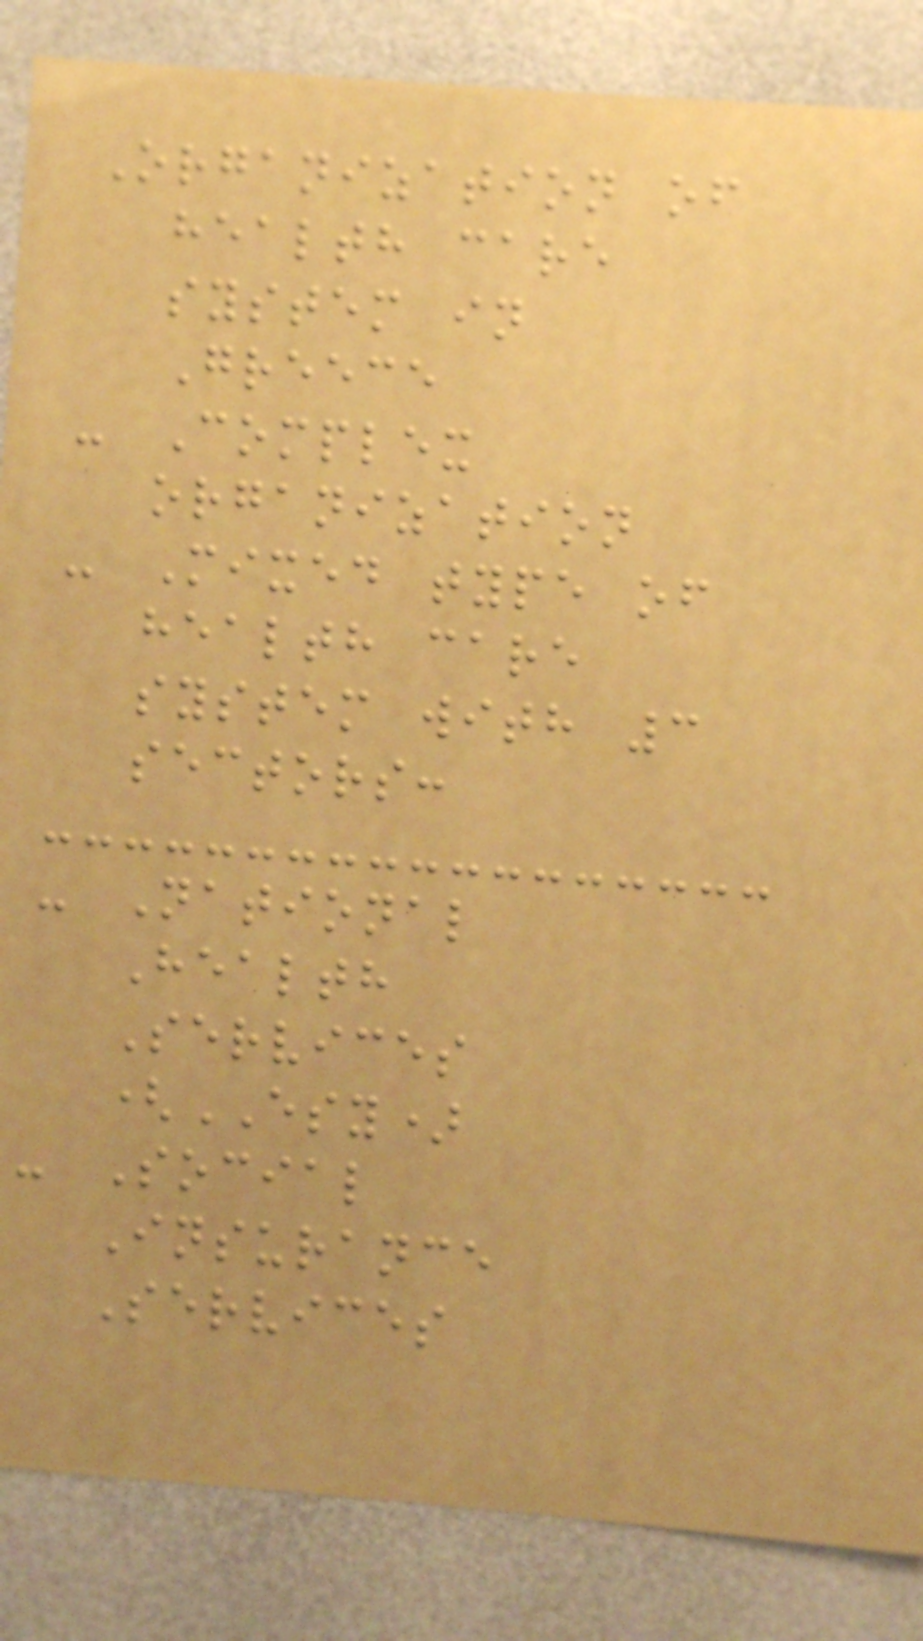Organization of
health care
system in
Greece
- Complex
organization
- Mixed type of
health care
system with 3
sectors:
- National
Health
Services
(ESY)
- Social
Insurance
Services
